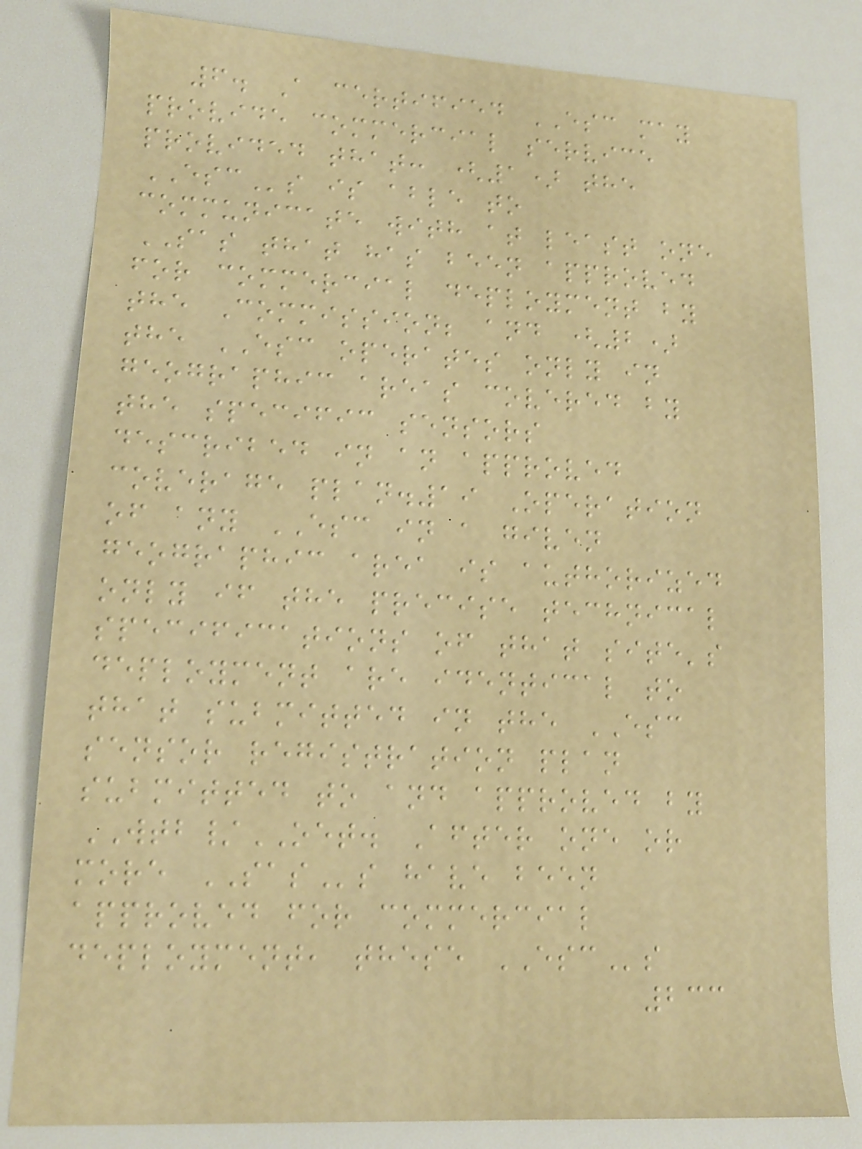6. A certified ESC may
provide commercial service
provided that: (1) the
ESCs is able to
communicate with at least one
SAS that has been approved
for commercial deployment by
the Commission; and (2)
the ESC operates only in
geographic areas covered by
the specific sensors
described in an approved
coverage plan.19 Operation
of any ESC in a given
geographic area is authorized
only if the precise technical
specifications of that site's
deployment are identical to
that submitted in the ESC
sensor registration plan
submitted to and approved by
WTB/OET. After one or
more SASs have been
approved for commercial
deployment, these ESCs
233
